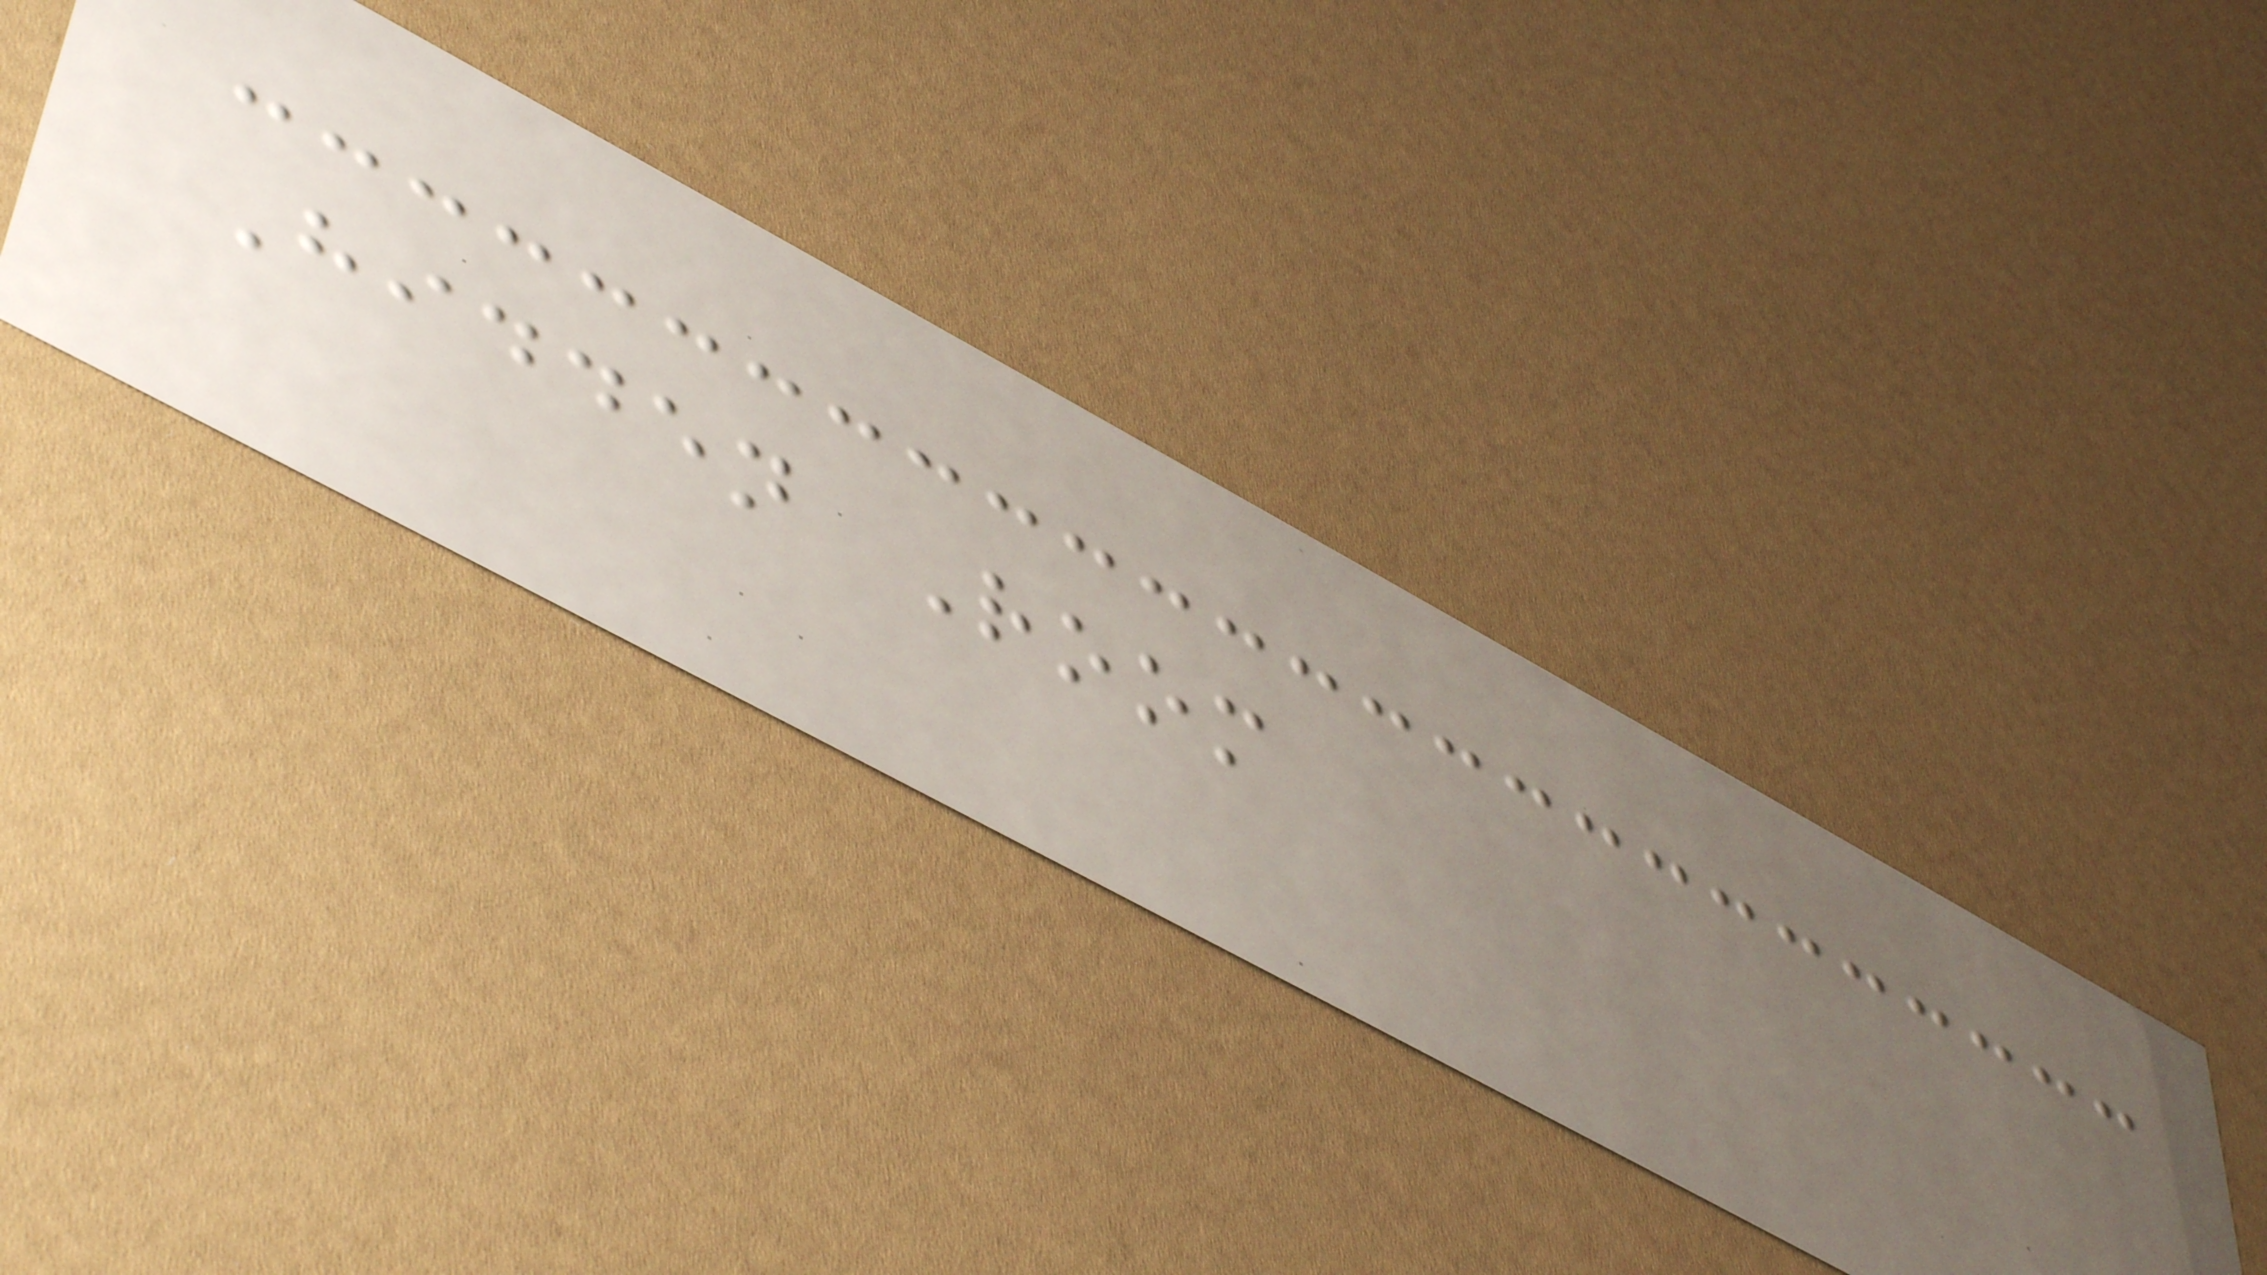Hidden Room
